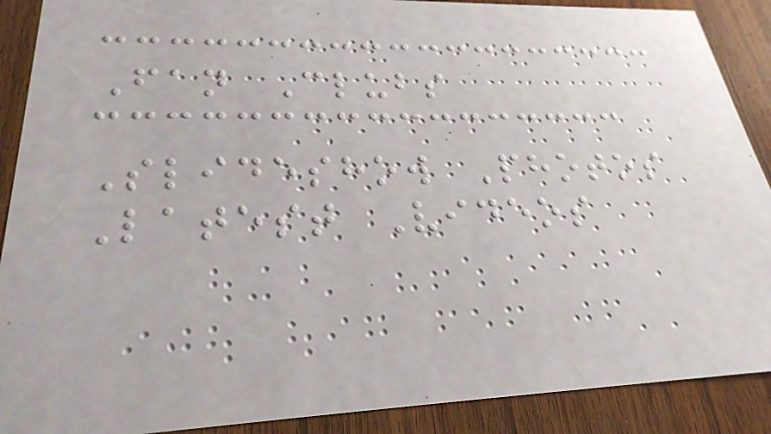Fan Clubs
Slideshow Photos
Latest Videos
